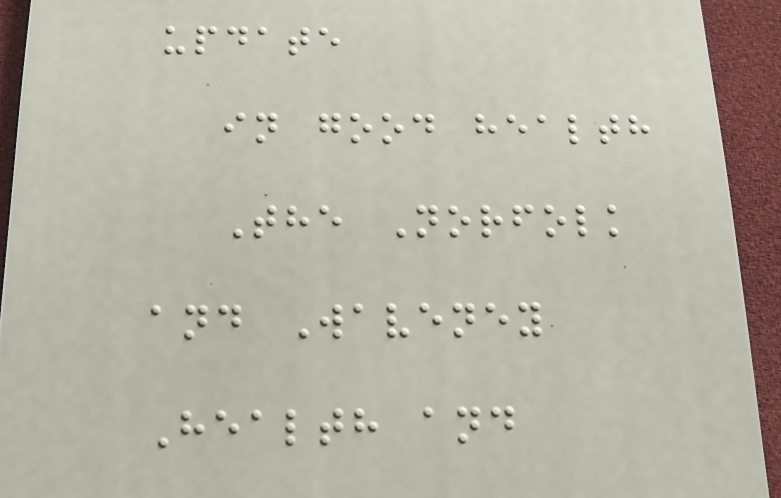update
in good health
The Norfolk
and Waveney
Health and
